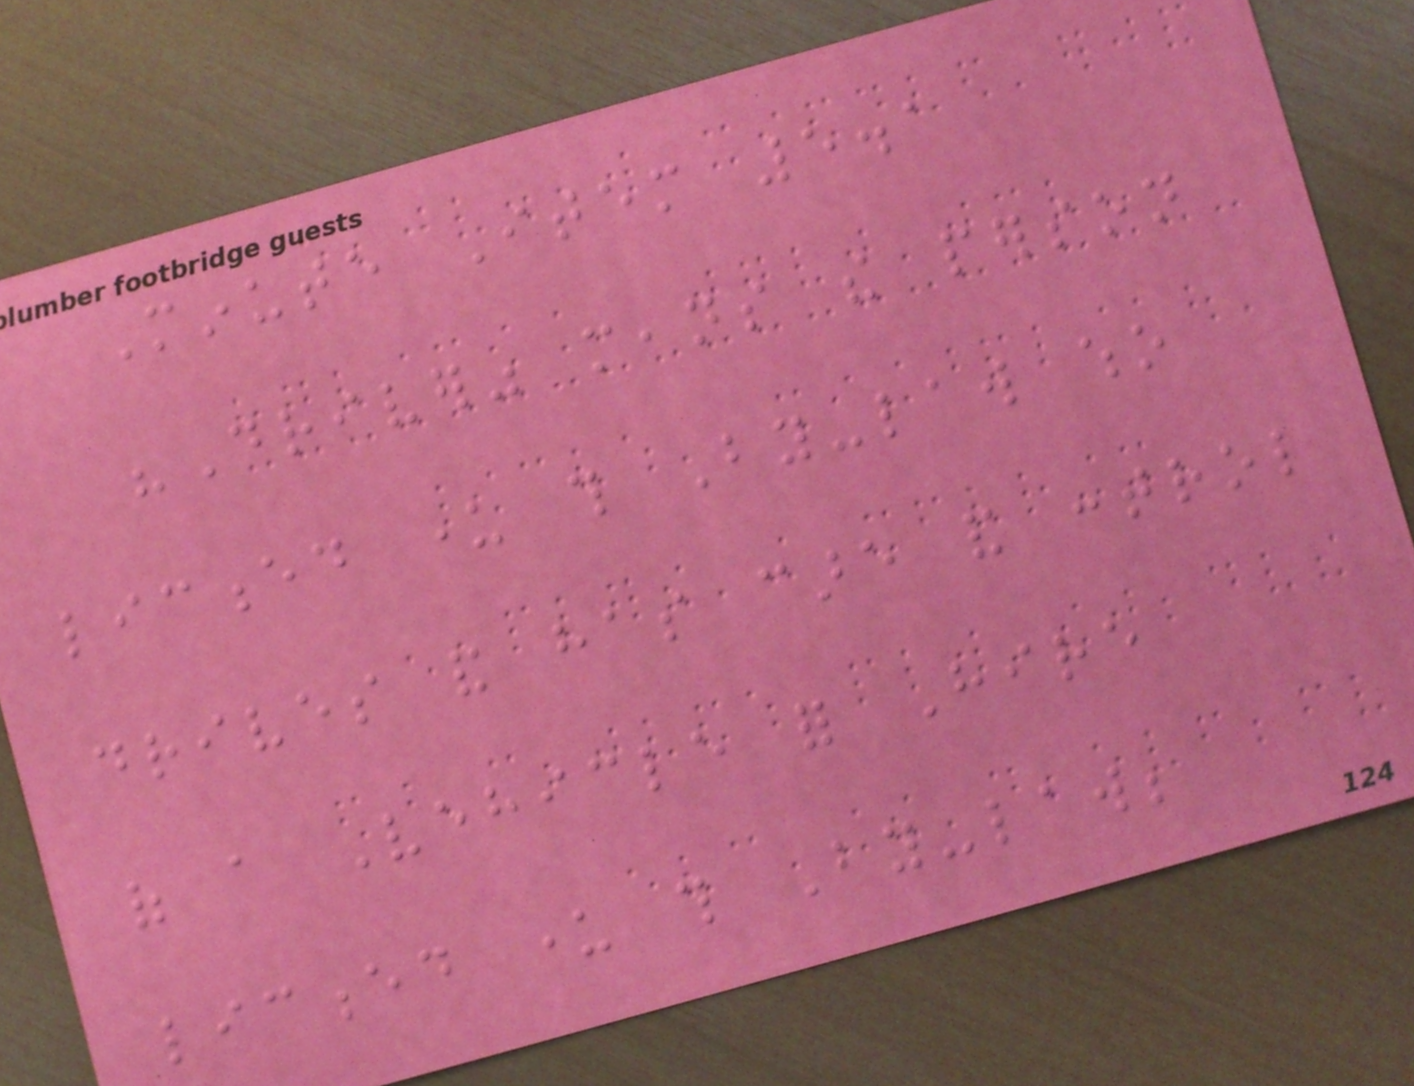Minute Item 5.1
"Driver" means the person
licenced under this By-law who
drives and has care and control
of a Vehicle for Hire
licenced under this By-law;
